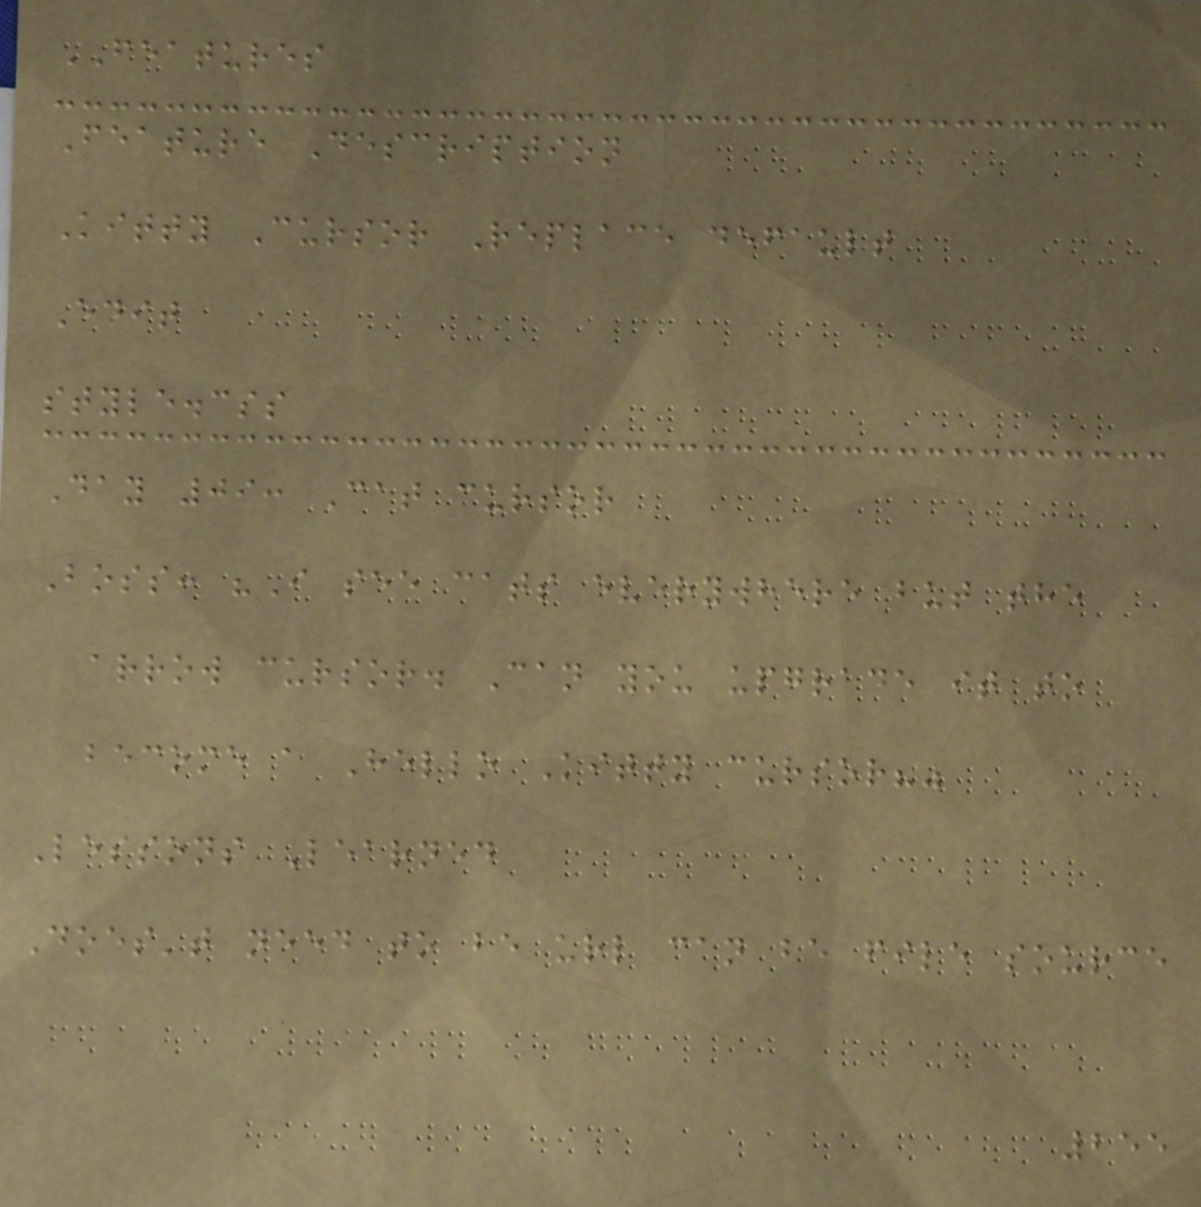FEATURES
Feature Description
Kitty Cursor Replace default
Edit
style.css
Day 09: Cat cursor
Boss: "I see cats everywhere but the
arrow cursor. Can you upgrade it to
become a Hello Kitty cursor?"
Lessons Learned
Does't need to be url can be file source
255
